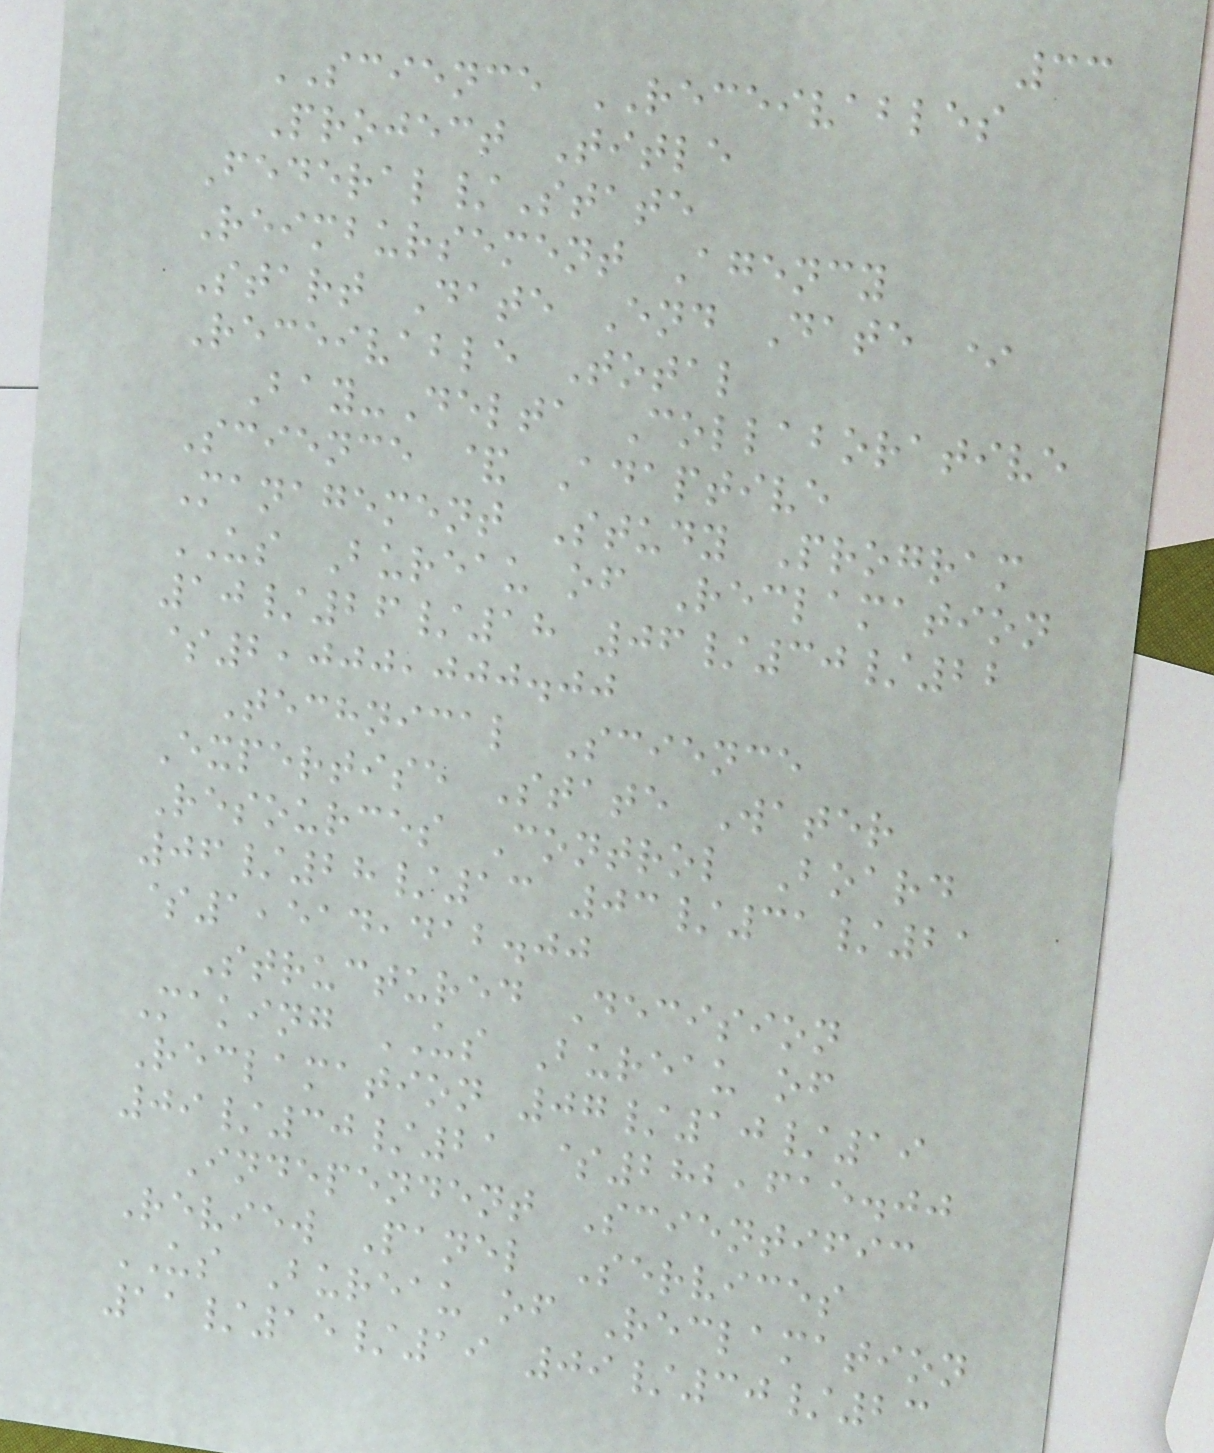33
SCIENCE RECEIVABLES
Project Title
Federal/State
Reimbursement Agency
Start Date End Date *
Receivable Total
Bay-Delta Collaborative
Science & Adaptive
Management Study Program
US Bureau of Reclamation
10/26/18 06/30/22
$2,000,000.00
Technical Science
Expertise State Water
Resources Control Board
06/28/13 03/31/21
$1,514,412.00
Structured Decision
Making US Bureau of
Reclamation 07/10/19
09/30/21 $282,615.00
Independent Scientific
Review Panel Services
US Bureau of Reclamation
11/15/19 09/30/23
